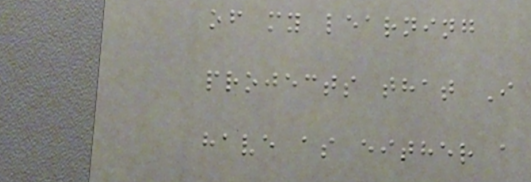of my learning
projects that I
have as either a
